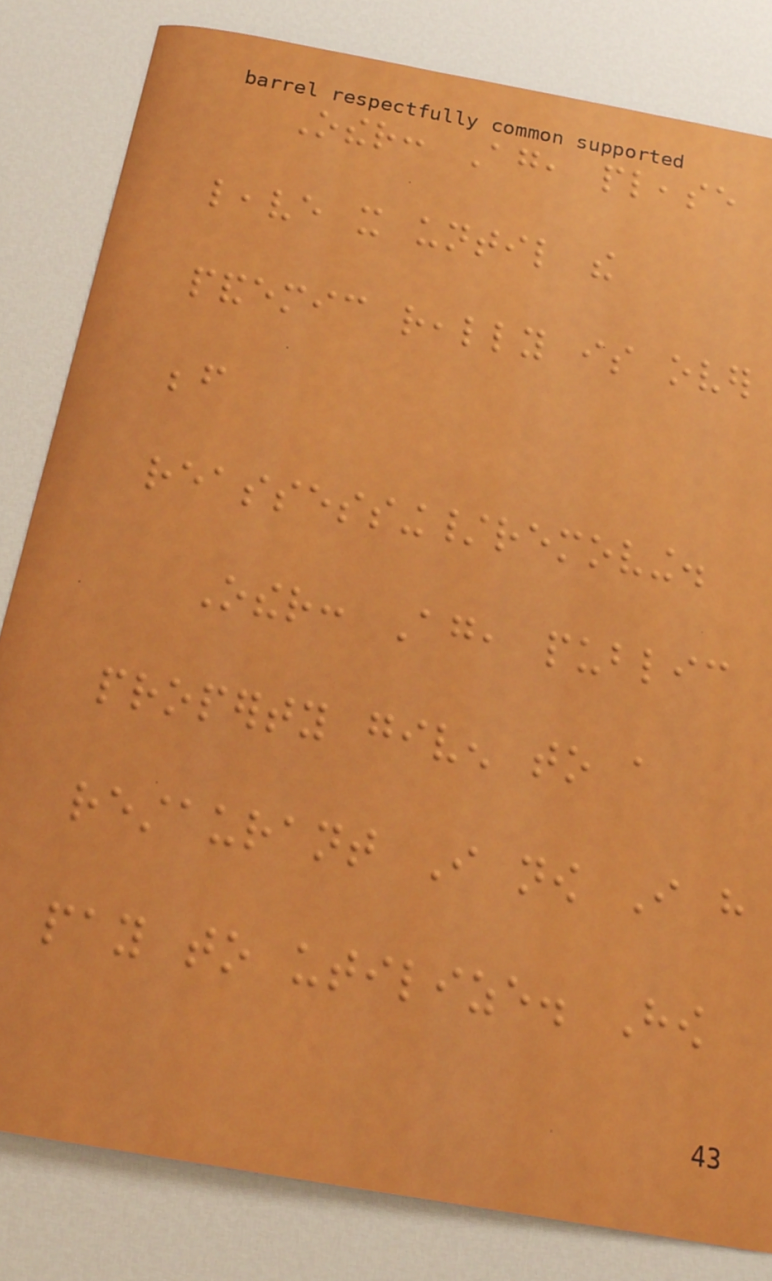Other: Again, please
leave it until the
pandemic really is over
before
reassessing/removing.
Other: Again, public
property given to a
restaurant I now I have
pay to utilize. How
